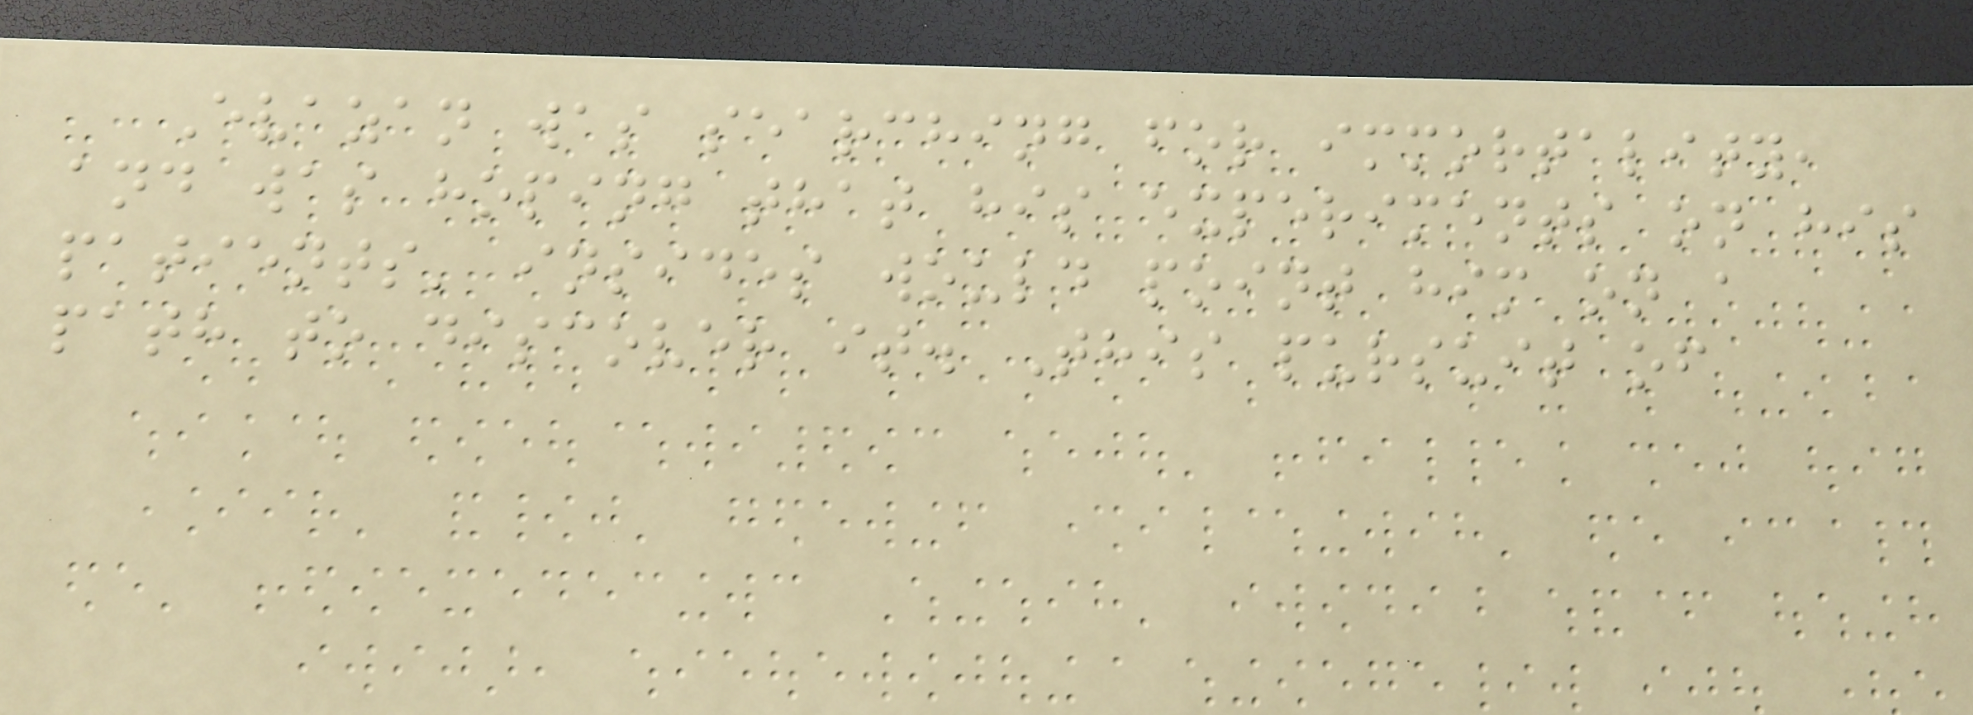Evazan was searching for immortality,
and was hoping that his experiments on his
patients' insides would point him on a
path to discover it. This pursuit of
